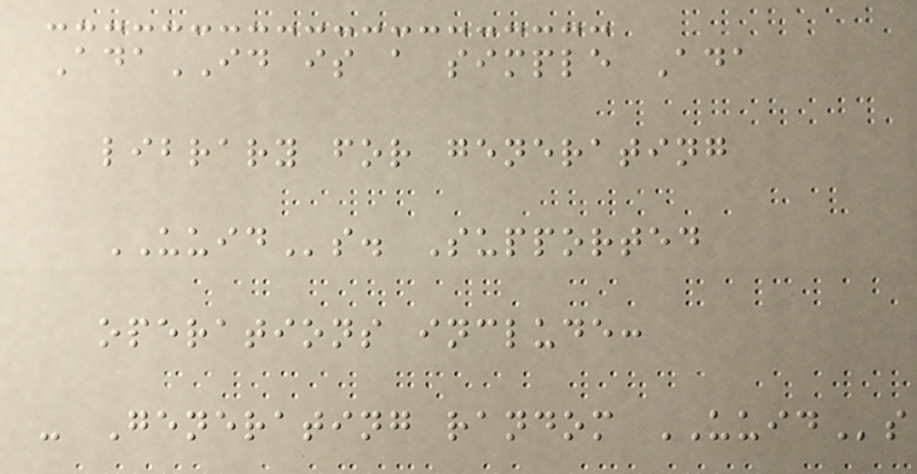AdaID is a simple Ada
library for generating
UUIDs. Supported
operations include:
- Generating random UUIDs
